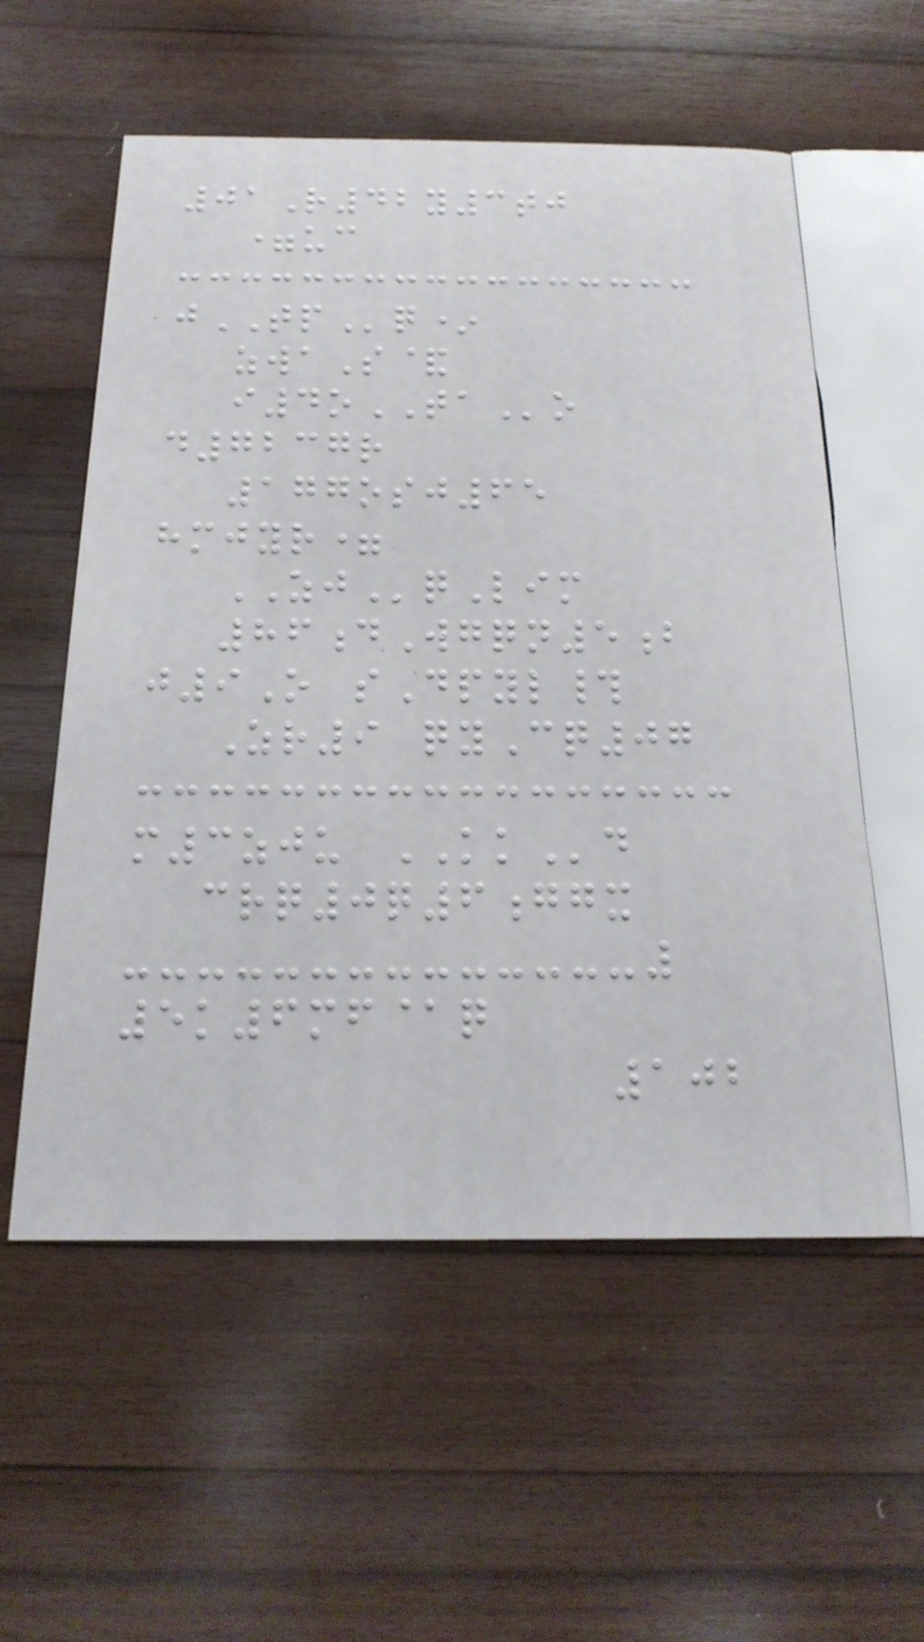01R42y3tj
=uc
jTPq*
zwaS&
i4oTAo
d7237r
177osj65
hmjyr=
ZJqLim
86dWgqn5b
j9O sDpyl#
Zr9 qyCq07
m3zju KKd
crq0q6ggx
5k6mf@q
102
